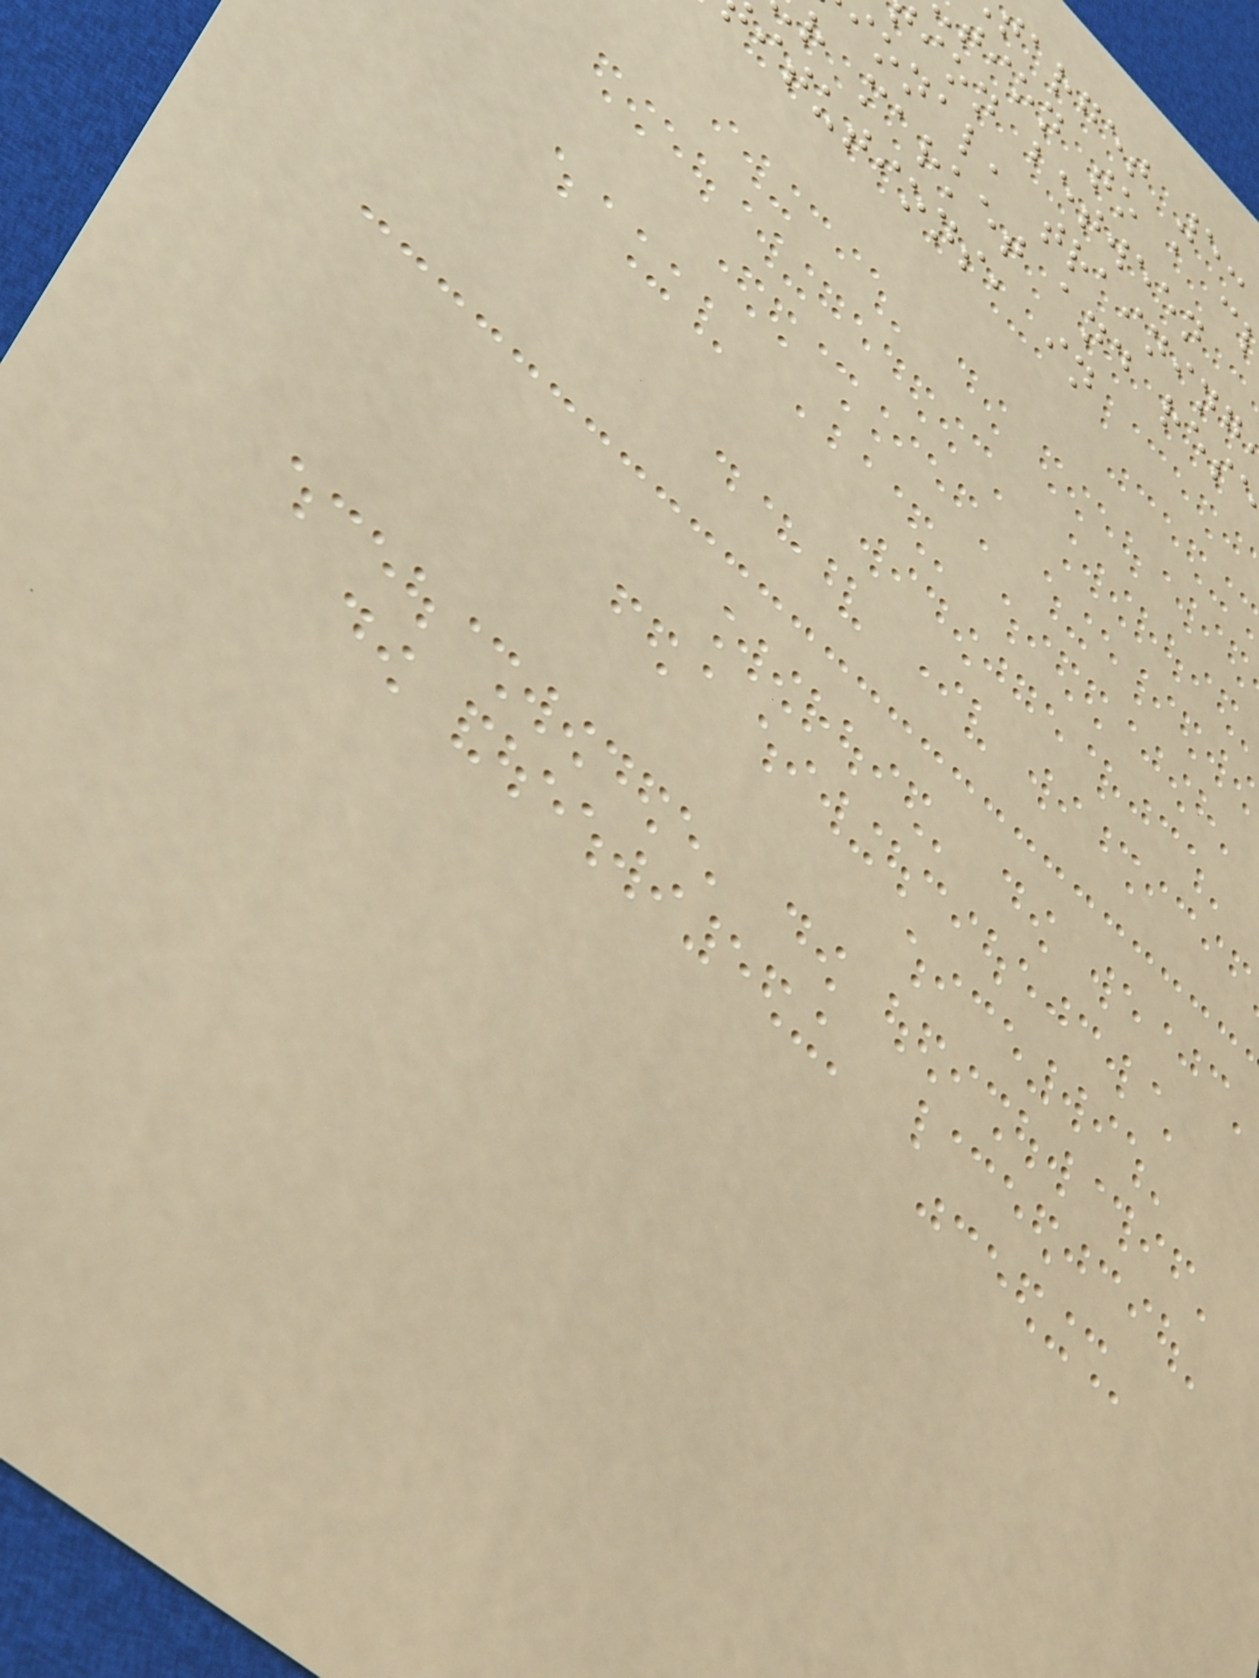target 5:
tion to a c
ion between
onal, training
r market and res
itutions, in
